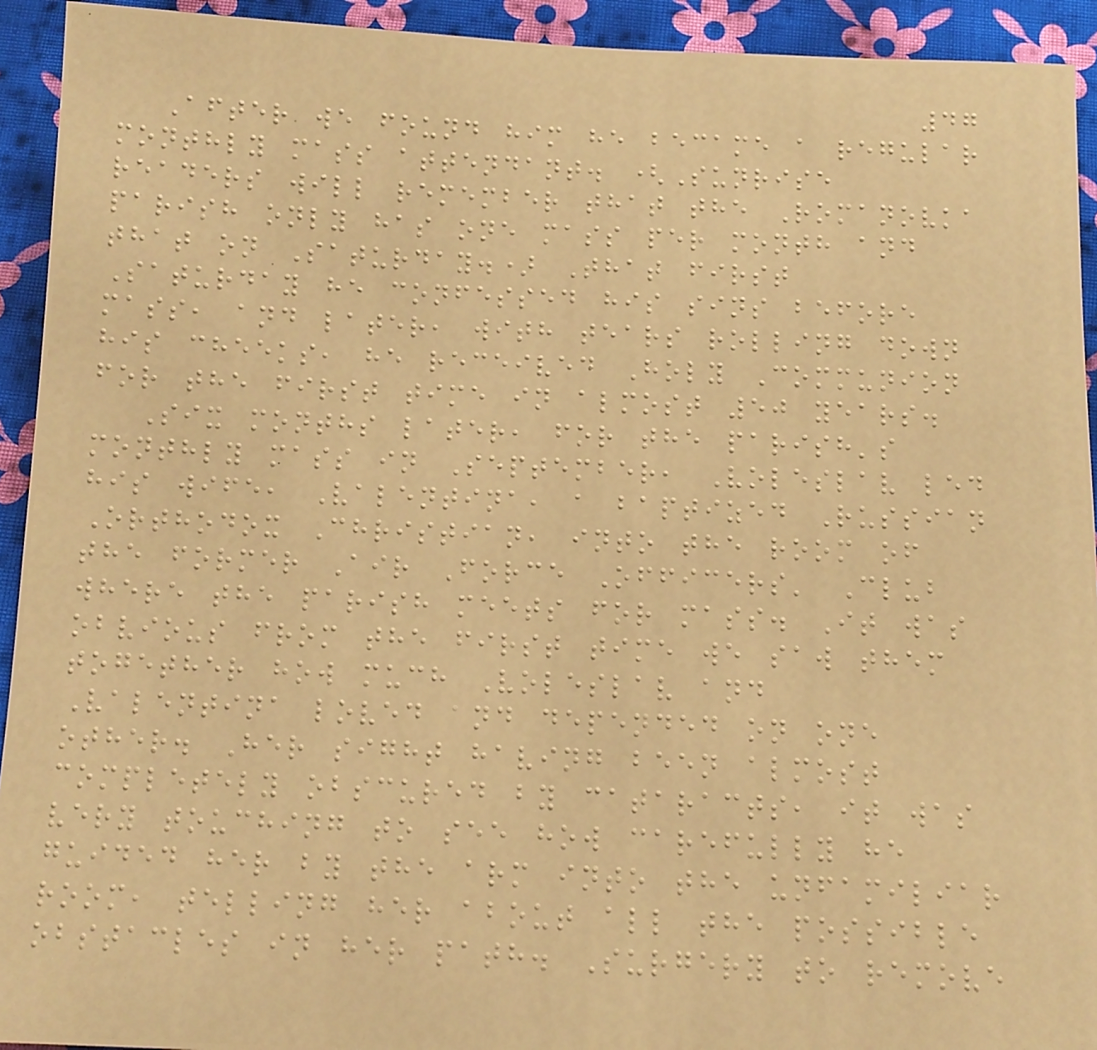47
After we found him he became a regular
monthly mass attendant. (Sunrise
readers will remember that the Romanovka
parish only has one mass per month and
that on Saturday.) That first
Saturday he confessed his sins before
mass, and later, with tears rolling down
his cheeks, he received Holy Communion
for the first time in almost 50 years.
Six months later, for the parish's
monthly mass in September, Voleslav led
his wife, Valentina, a baptized Russian
Orthodox Christian, into the room of
the former Air Force Officers' Club
where the parish meets for mass. It was
obvious from the first time we saw them
together how much Voleslav and
Valentina loved and depended on one
other. Her sight having been almost
completely obscured by cataracts, it was
very touching to see how carefully he
guided her by the arm into the unfamiliar
room, telling her about all the possible
obstacles in her path. Surgery to remove
